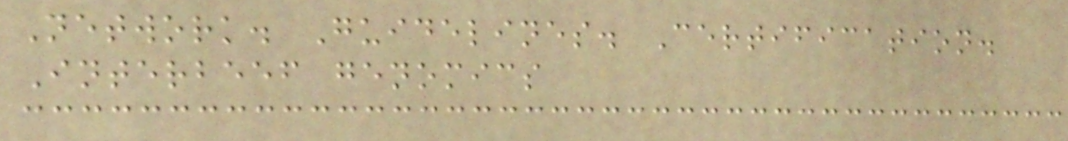Network. Guidelines. Certification.
Interbeef genomics
